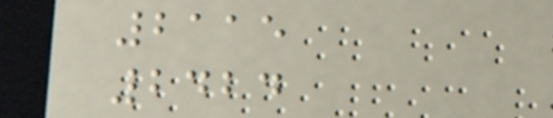2115
2424
